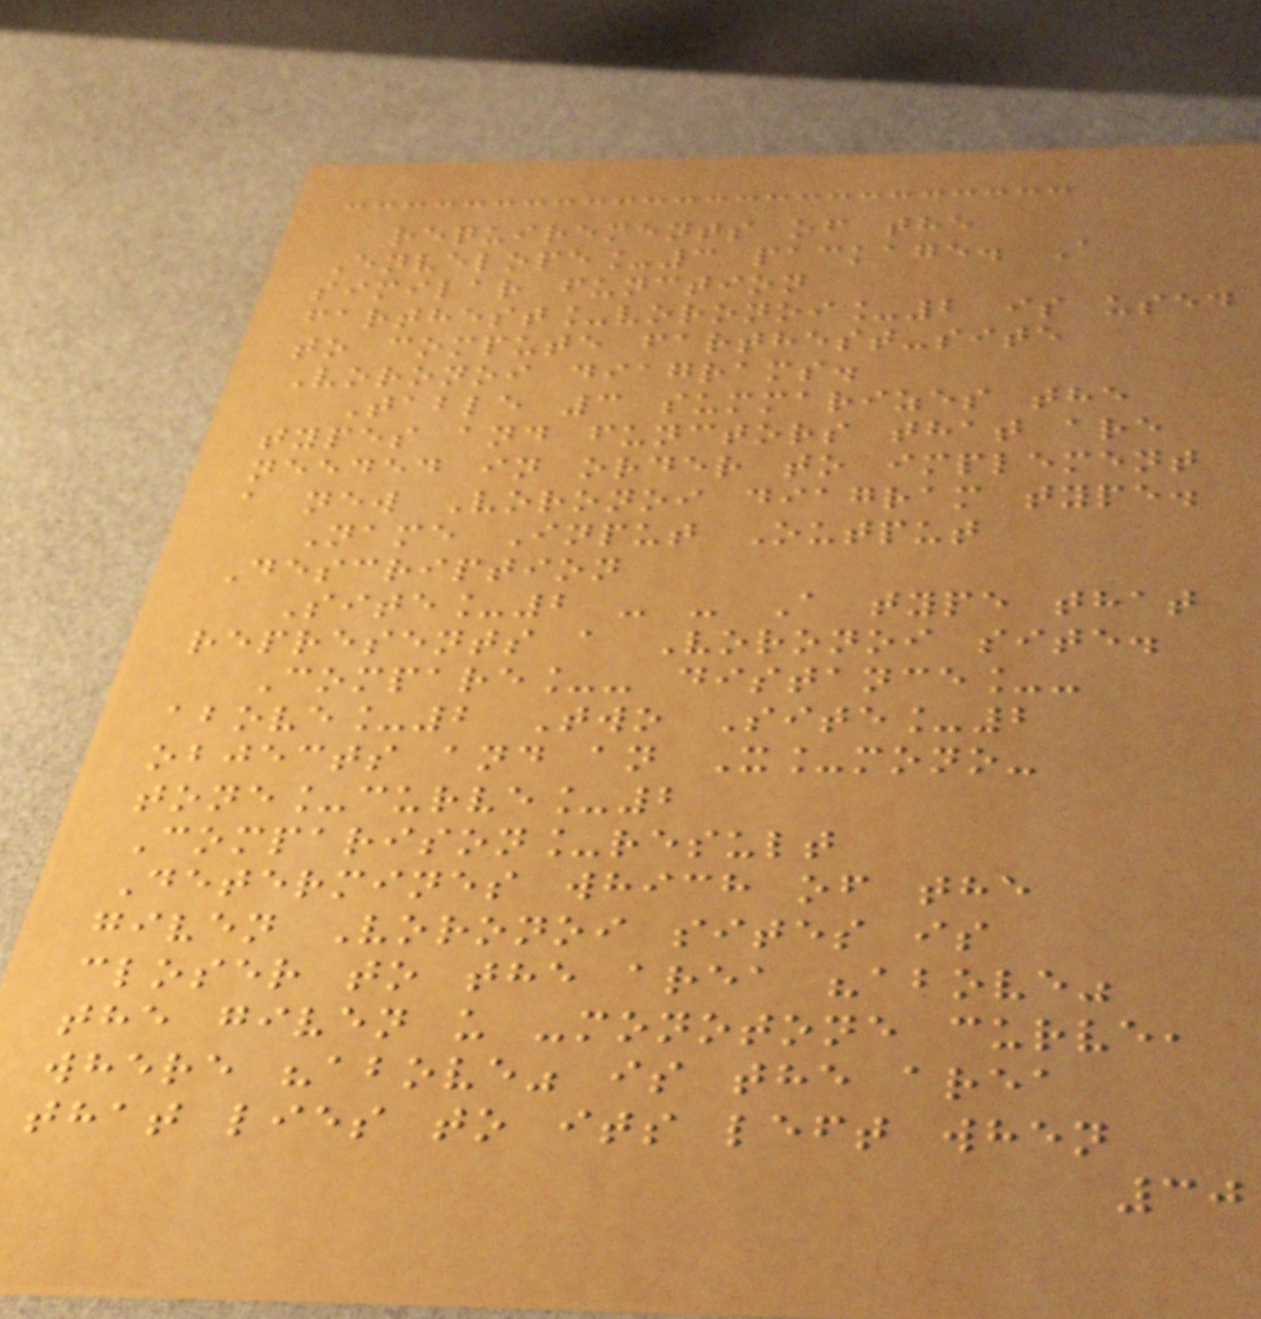requirements of the
Envelope_3 package. A
similar function
farthest_voronoi_2 is used
to compute farthest-site
Voronoi diagrams.
Table 3 summarizes the
types and functors that are
needed in order to implement
a new Voronoi diagram type.
Name Input Output
Description
Site_2 - - A type that
represents a Voronoi site.
Compare_- distance_-
above_2 Two Site_2
objects and an X_mono-
tone_curve_2
Comparison_result
Determines which of the
given Voronoi sites is
closer to the area "above"
the given u -monotone curve,
where "above" is the area
that lies to its left when
30
